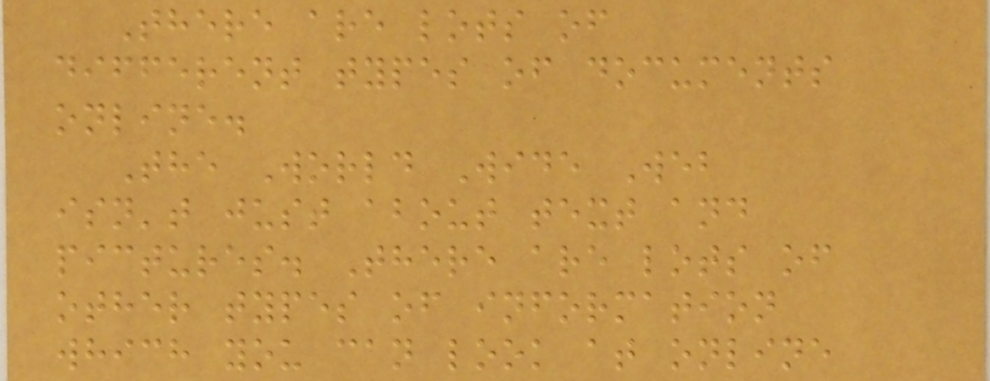There are lots of
different types of documents
online.
The World Wide Web
isn't just about text and
pictures. There are lots of
other types of information
which you can look at online
